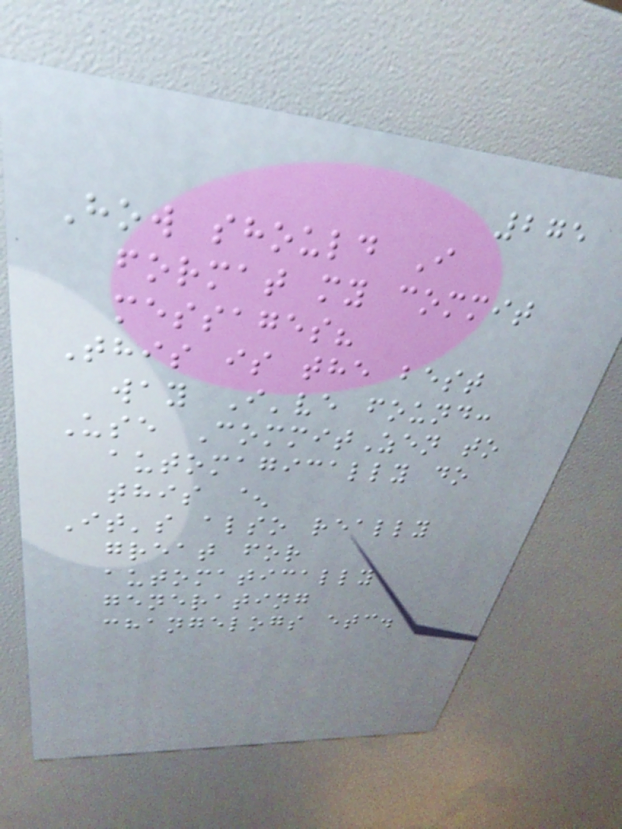275
How should I
format my commit
messages?
This is the best
way I've found:
Use CommitZen to
automagically do
this ^
It's also really
great for
automatically
generating
changelogs etc.
